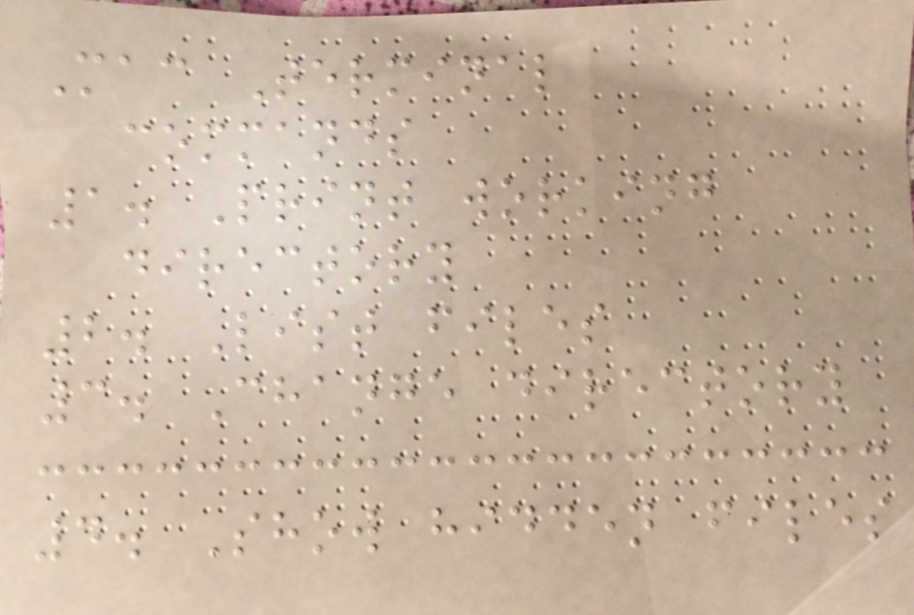Mac Terminal
commands
1. Print working
directory
2. List files
3. Change directory
4. Show hidden files
